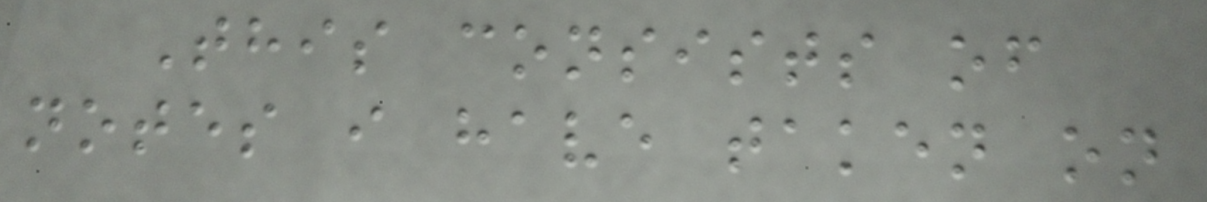This consists of
notes i have taken on
